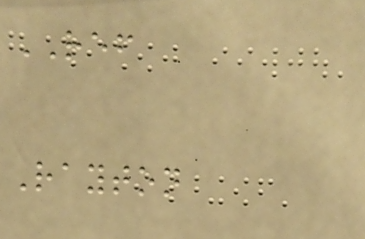REF
Rayton
